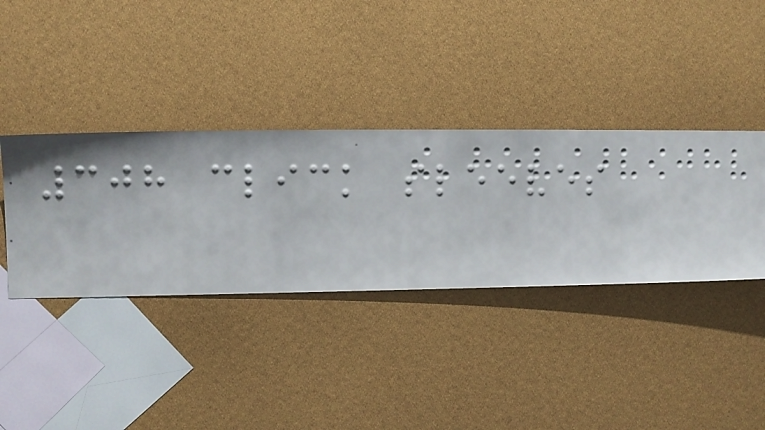308 click sleeves
